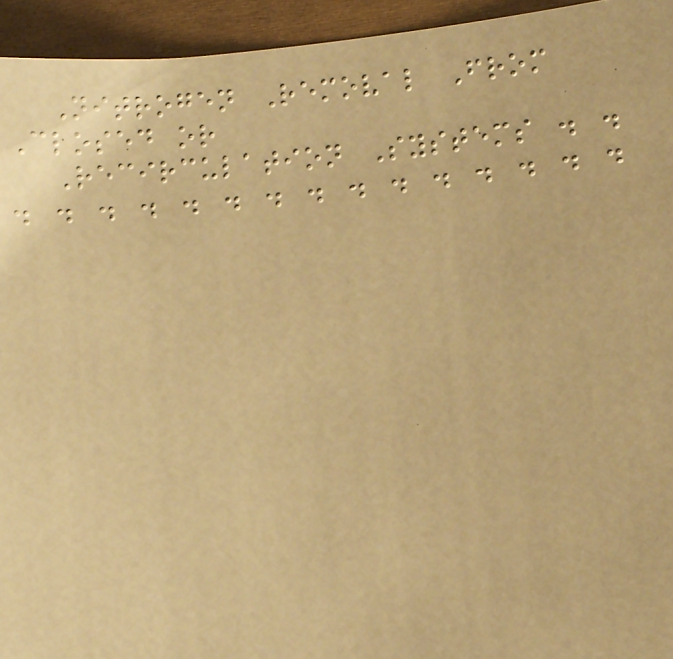Nitrogen Removal From
Closed or
Recirculation Systems . .
. . . . . . . . . . . . . . .
